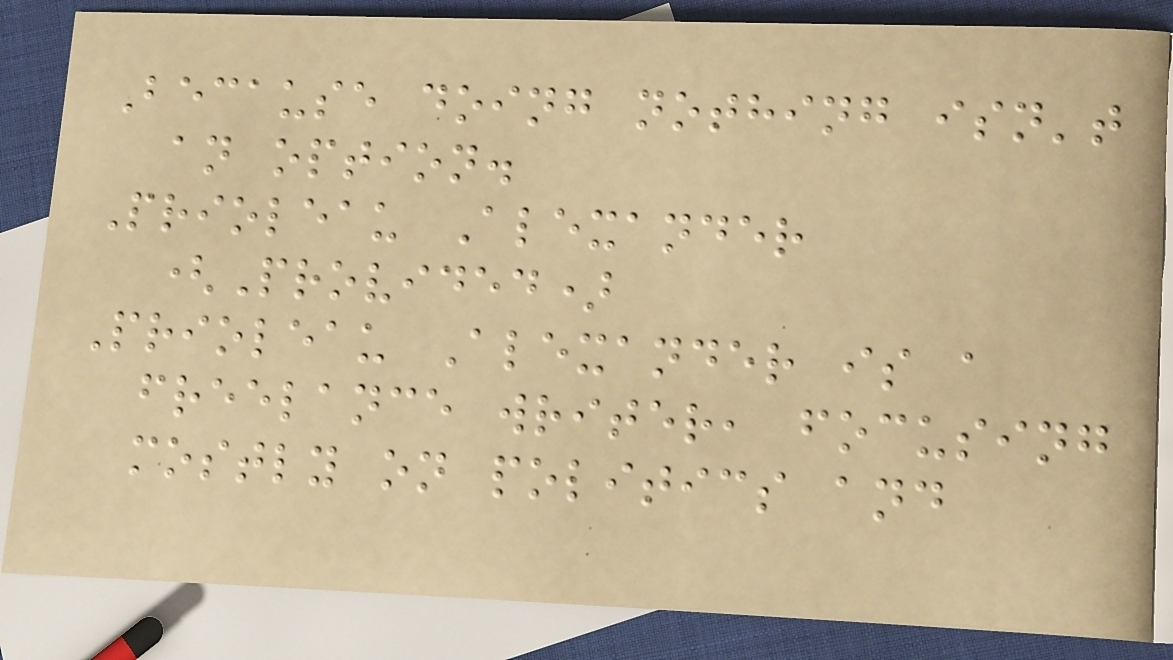Because doing nothing isn't
an option.
Prioleau Alexander
(Provided)
Prioleau Alexander is a
freelance writer, focusing
mostly on politics and
